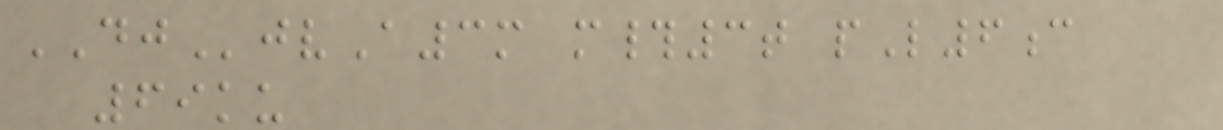DJjvA3m m#3t pL6c
69ku
